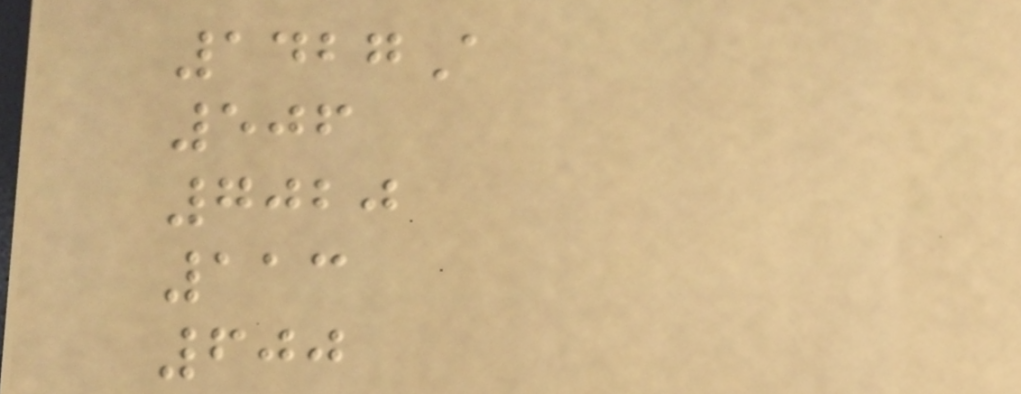1427A
506
7020
113
600
